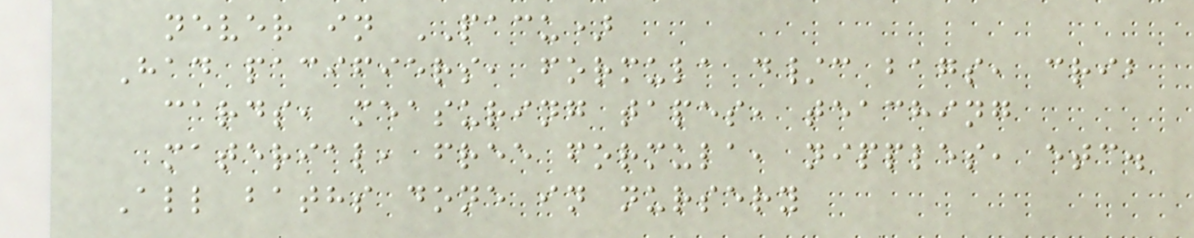never in PACU)
Had pacifiers, formula d/c bags, crib
cards, measuring tapes, teaching
material, free formula, nipples, etc.
All baths done in nursery
